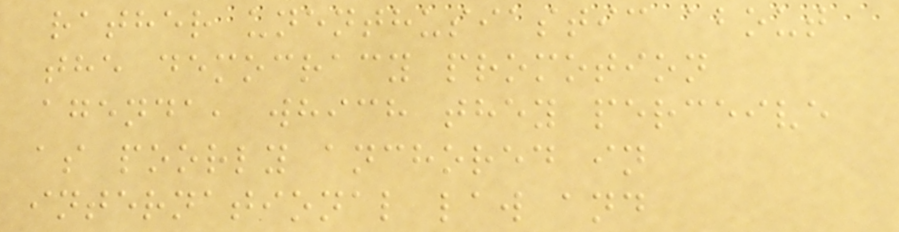rather unenthusiastic about
the democracy promotion
agenda, which they perceive
as poorly anchored in
international law and
